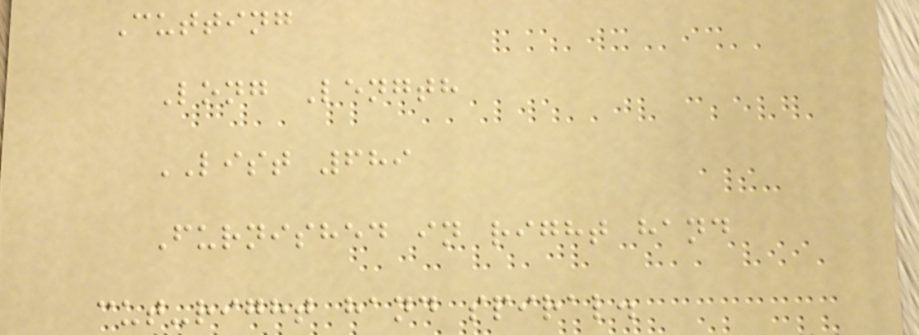Cutting
Long Length
LIST 689
Furnished in right hand
cut-right hand spiral.
